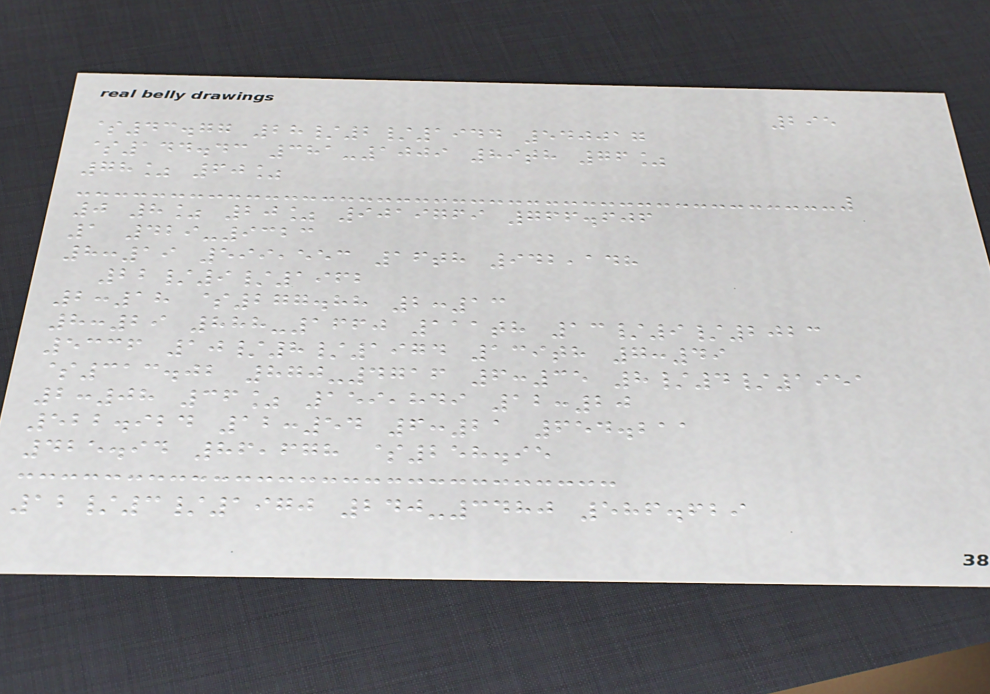295
$43.77 28/2/1944 540017
$144.43 381-1009 89th 76%
78% 60%
0 8% 20% 9019769 766.606
1 429-9323
8:19 599,553 16th 942,148
22/9/1962
2:18 $277.88 2:13
8:29 888-1660 111th 13/9/2023
5336 10/8/1974 139th 7:49
$313.02 870-4716 6:35 8/4/1951
2:08 36% 159,849 12:20
522.924 12:54 6:21 654.211
425.94 86,678 $258.95
12/3/1970 240-3480 586.629
